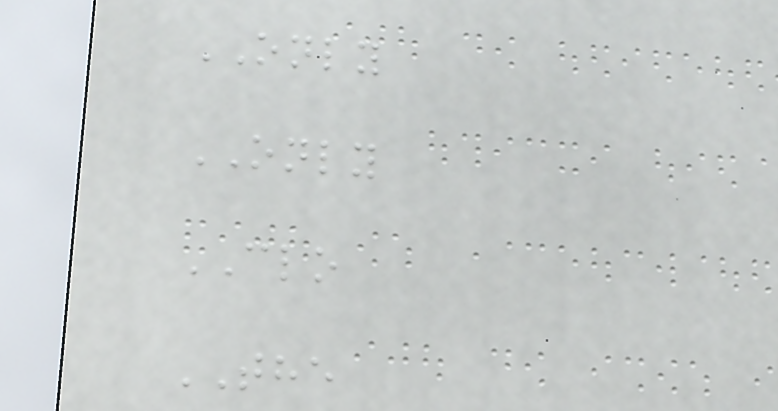ONLY
ONLY
CLO
THE
